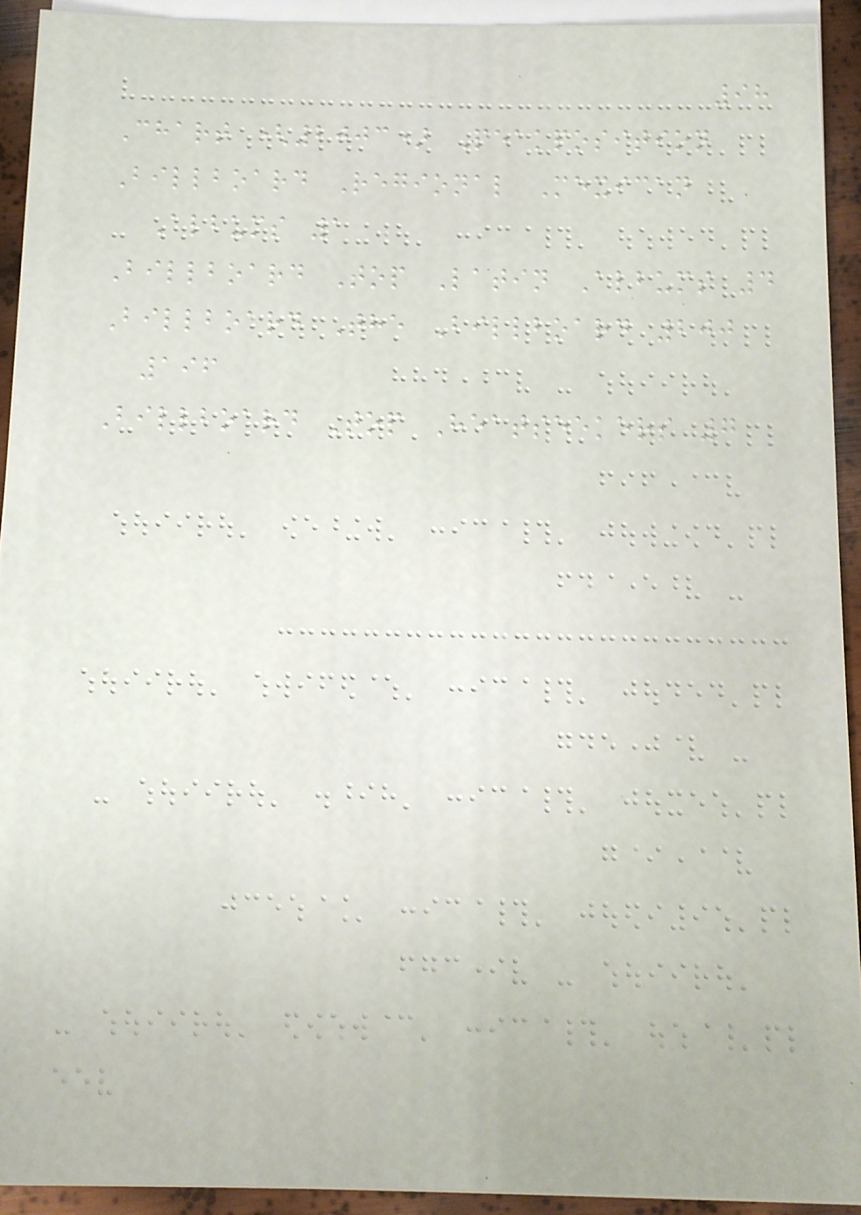98
Chart (2003) Peakposition
Billboard Regional Mexican
Albums 1
Billboard Top Latin Albums 4
Billboard The Billboard 200
196
Billboard Top Heatseekers 7
